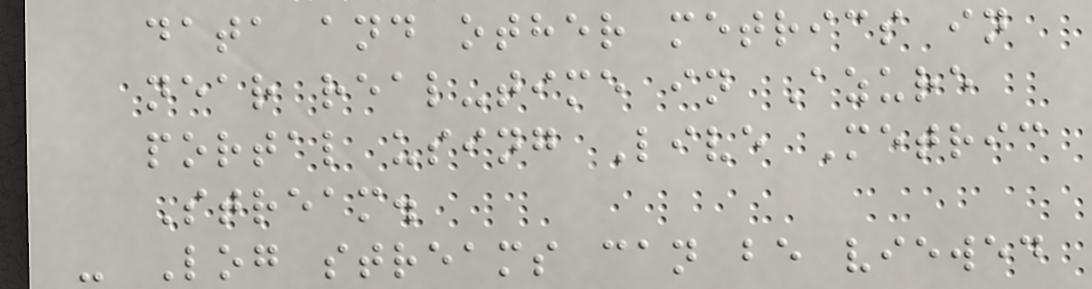data and other metrics in
near real-time in Azure
portal using Live Metric
Stream.
- Log streams can be viewed
